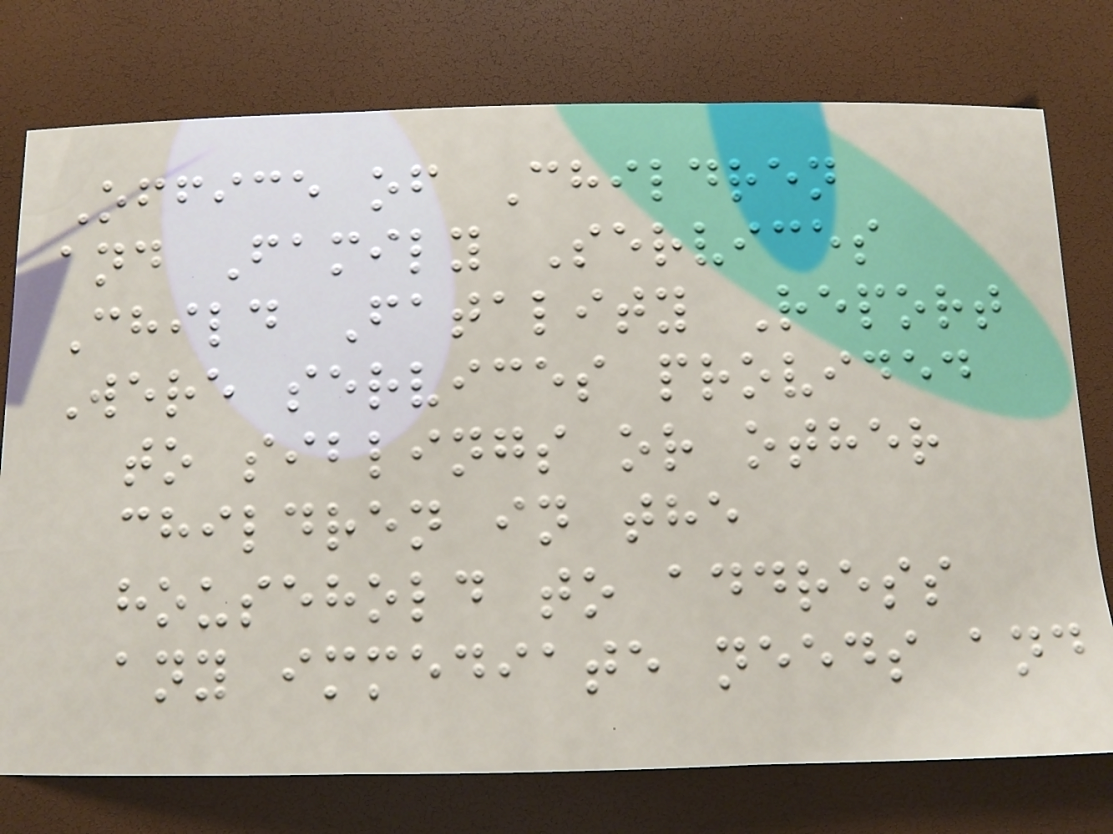Office of Children
and Family Services
Child Fatality Report
Were services provided
to siblings or other
children in the
household to address
any immediate needs and
